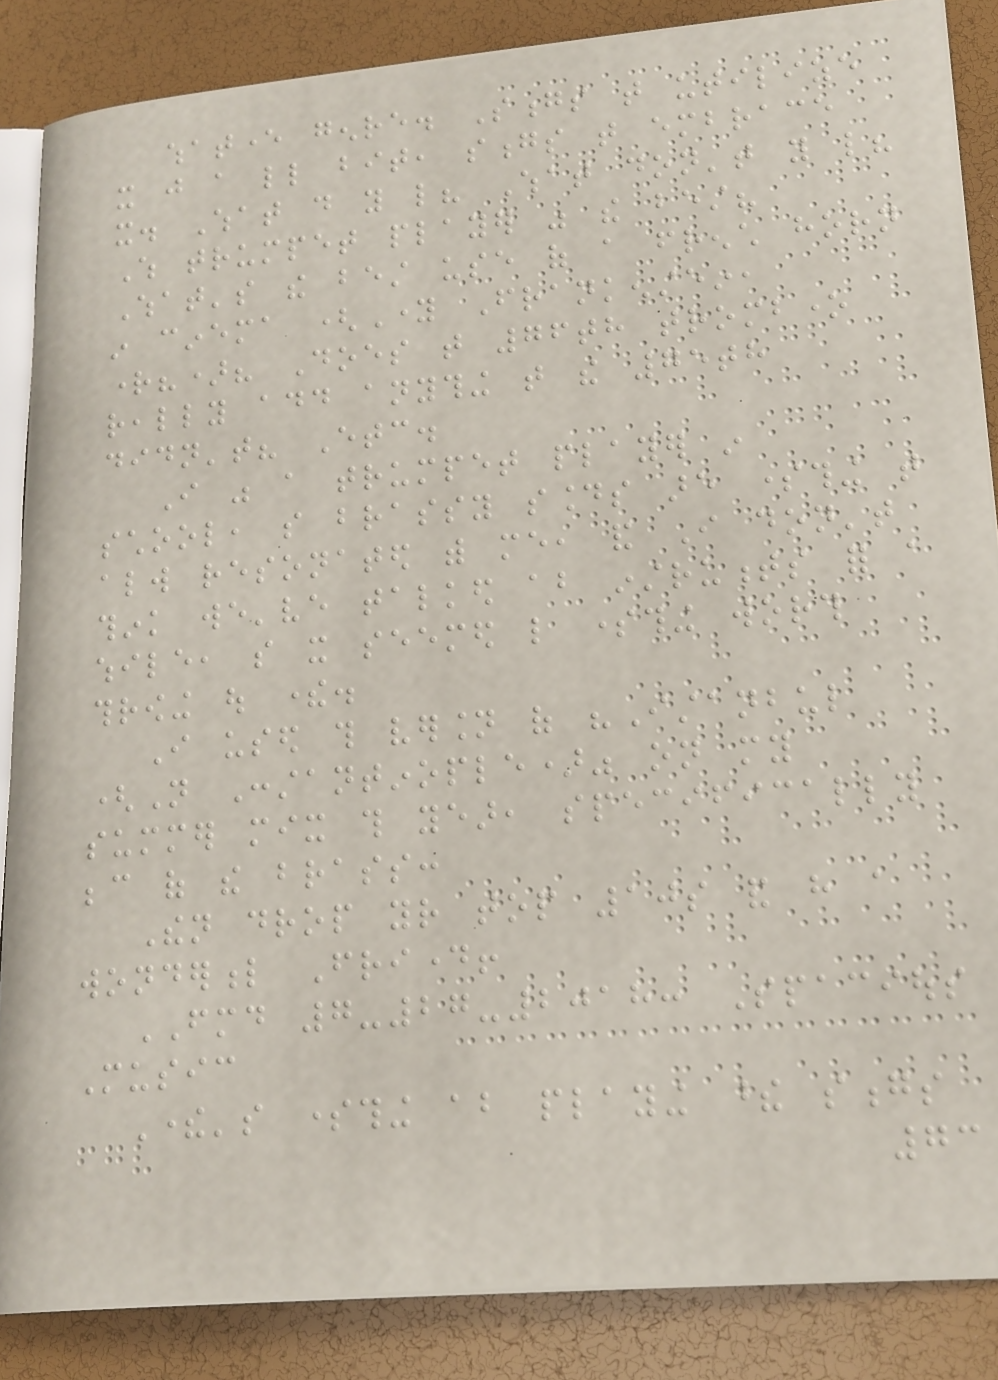whatever genre. Songs that utilize
it just a little bit, songs that embrace
it. What do you like? What don't you like?
Which trumpet player was the best?
What's the best use of a french horn
in cinema (Young Frankenstein,
right?)? Does that 76th trombone
really add anything that the 75th
didn't? Etc.
I was a trumpet player in
school, so brassy sounds are something that
always resonated with me, and I don't
think we've talked about instruments for a
while, so it seemed like something worth
throwing out there.
I used this version of "Istanbul
(Not Constantinople)" on my
summer mix this year, specifically
because of the brass:
Then drop your top 10s and have a
wonderful Friday!
FMD 7-27-2018: Spacious
Music
There's something about playing these songs
73
